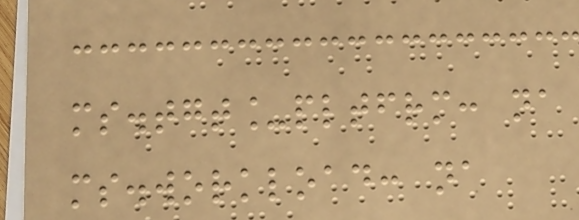ms.tgt_pltfrm: na
ms.workload: na
